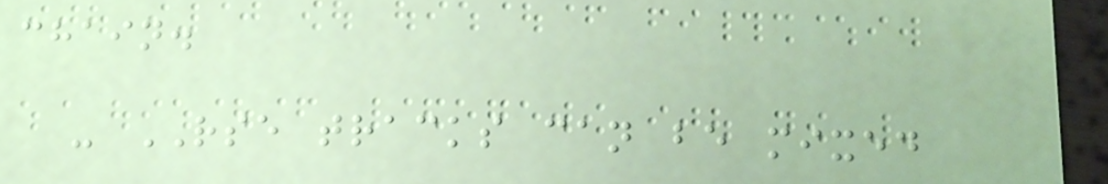chain.
- RSE tracks can be mixed
